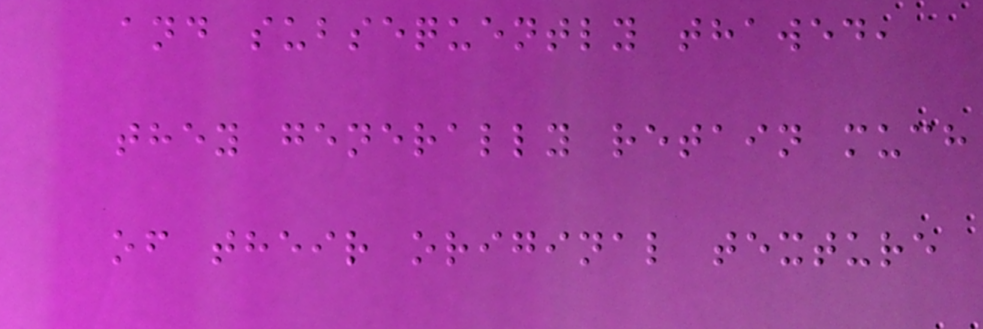and subsequently thawed,
they generally retain much
of their original texture
